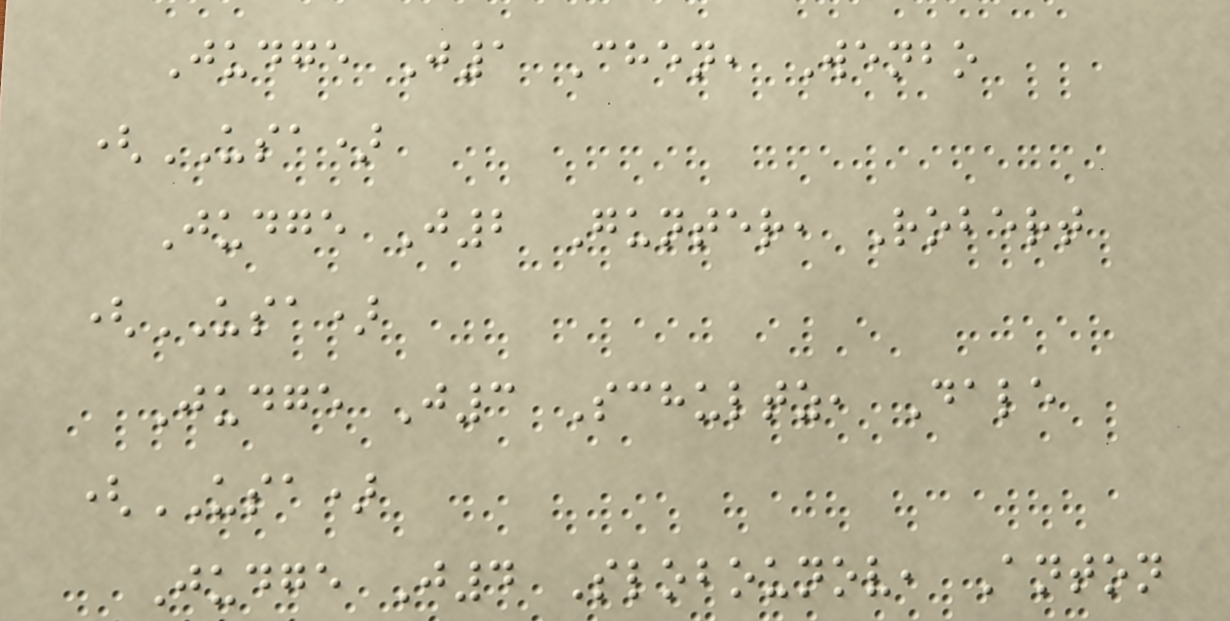Judge J1 Chen, Wenbo
(USA)
Judge J2 Gunter, Robert
(USA)
Judge J3 Schultz, Dale
(USA)
Judge J4 Slobounov, Anton
